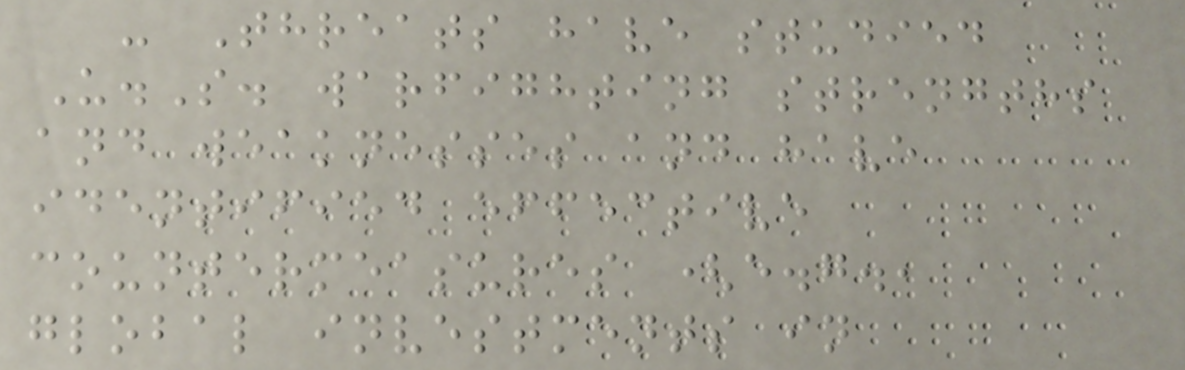- Threats have studied
U.S. warfighting strengths
and weaknesses and have
identified effective
countermeasures (e.g.,
global investments in
